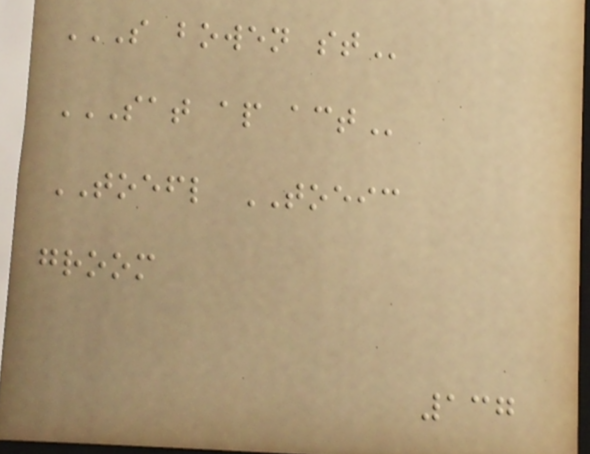S BOWEN ST
SAT AP ACT
TOEFL TOEIC
groom
137
